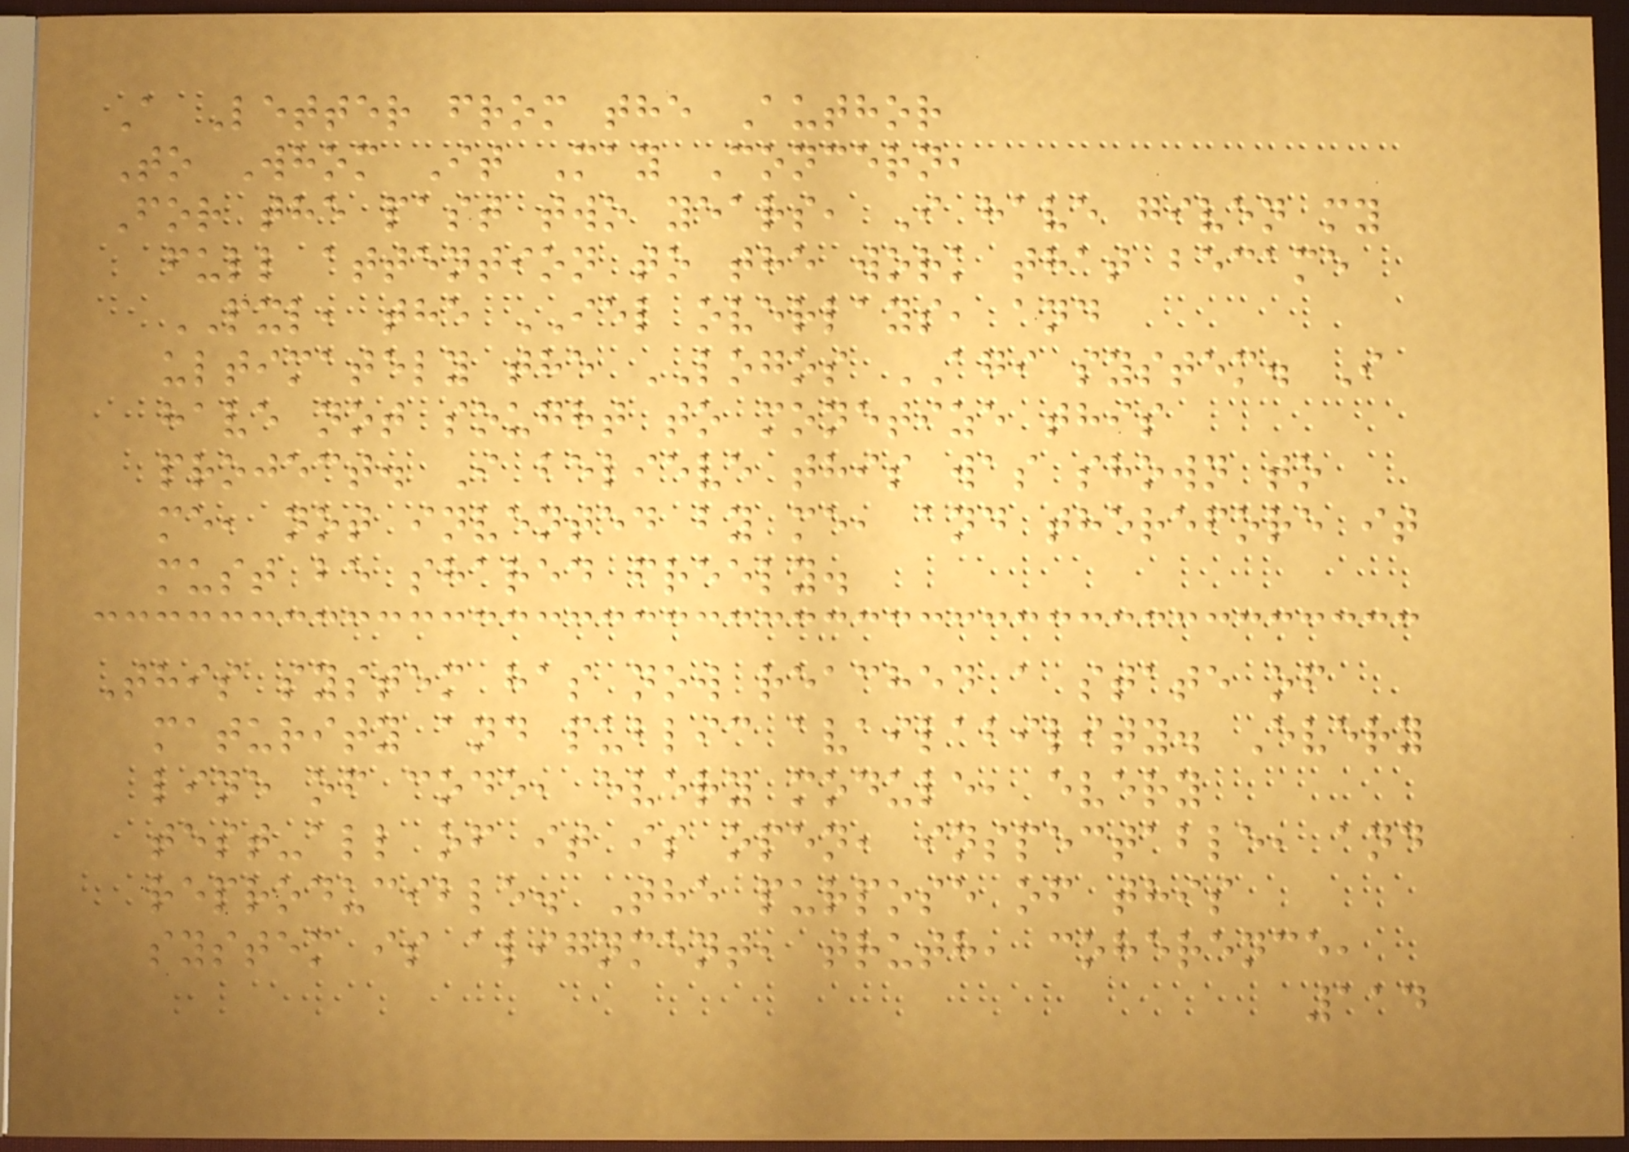A Letter from the Author
To Whom It May Concern,
For the past two years, I have given my
full attention to the work that became
PXL, the IEL overlays, and
ultimately the LOGOS AGI system. I
have not sought to monetize this
project. I believe this was shown to
me, not invented by me, and therefore it
must be shared freely.
This system has now reached a state of
maturity and public availability. Every
line of code, every module, every
test-all of it is open, inspectable, and
reproducible. The purpose of this
system is alignment, truth, coherence,
114
